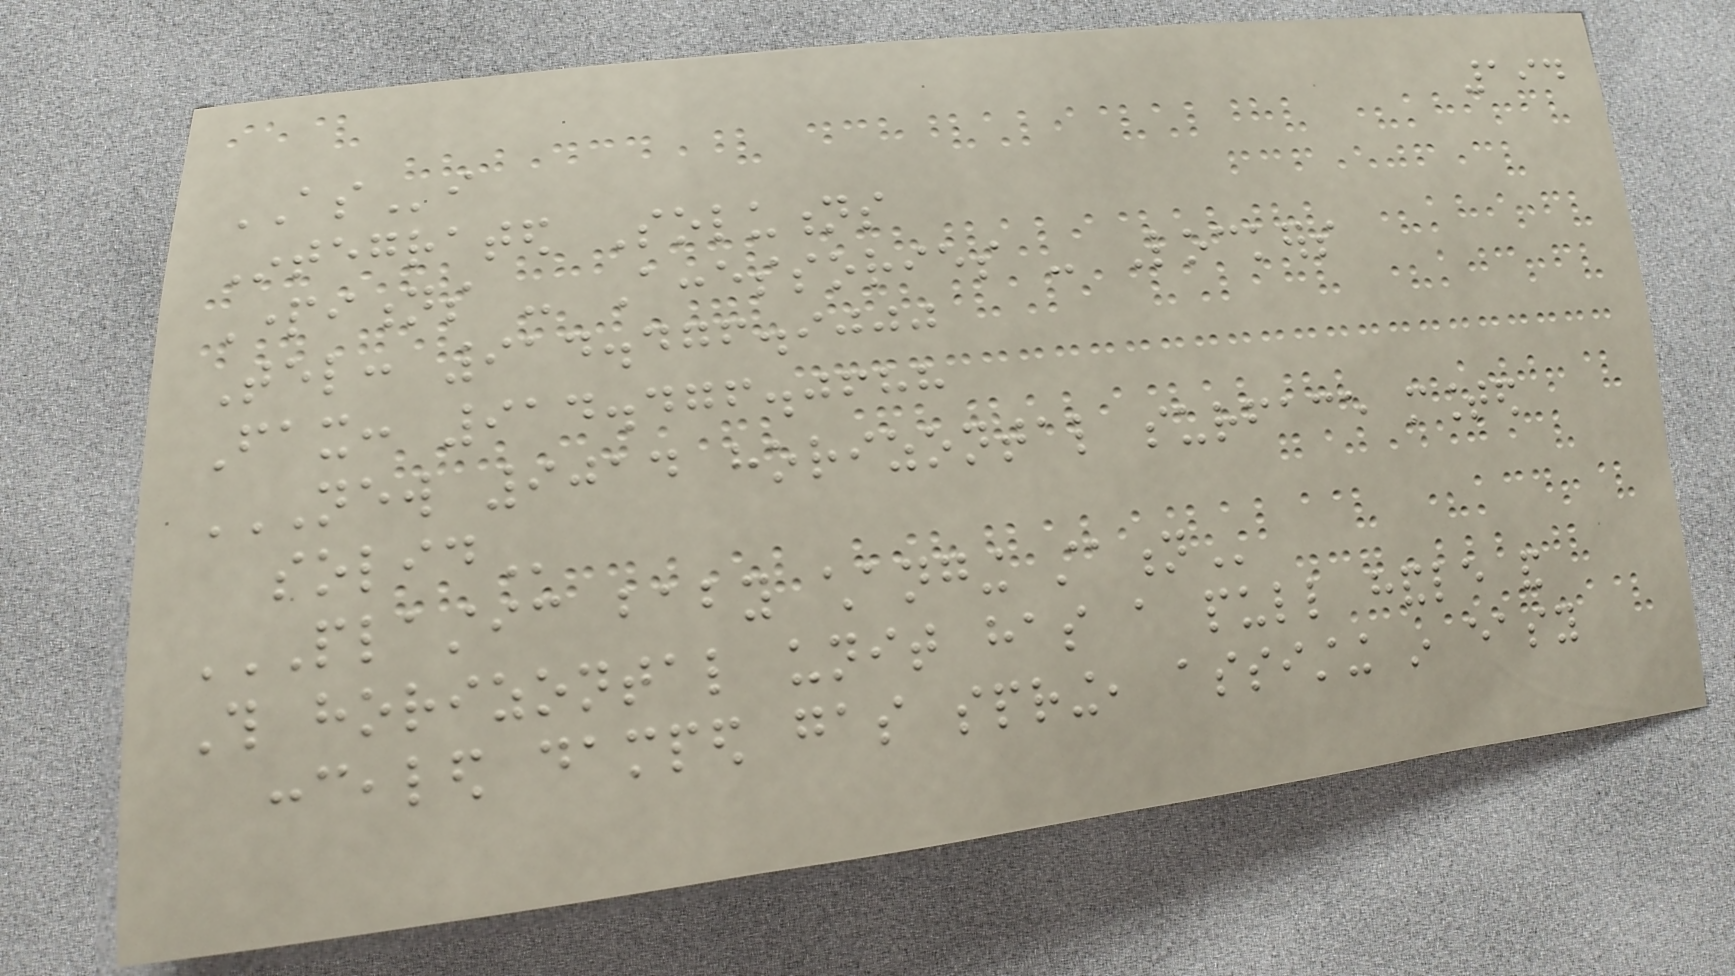194
ASi
Integrated Solutions
Partitions - Accessories - Lockers
Tel: 914.476.9000
Fax: 914.476.0688
NEW 9014 HORIZONTAL SURFACE MOUNTED
SOLID
PLASTIC BABY CHANGING STATION
This horizontal unit has a pull handle and
concealed damped gas spring, assisting in easy
